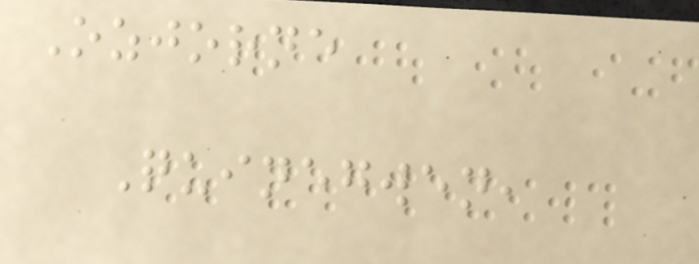Ozjorne
Quinegwen,
